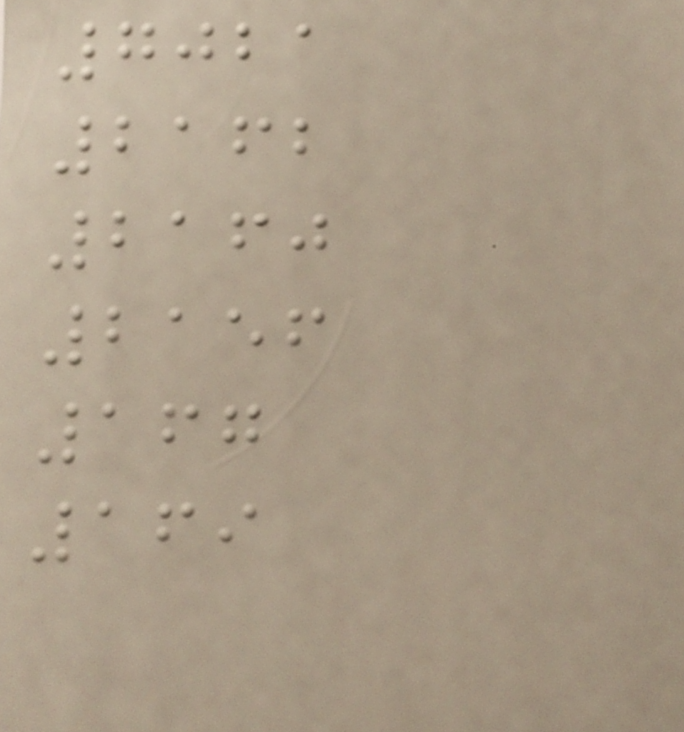7021
2162
2160
2156
167
169
